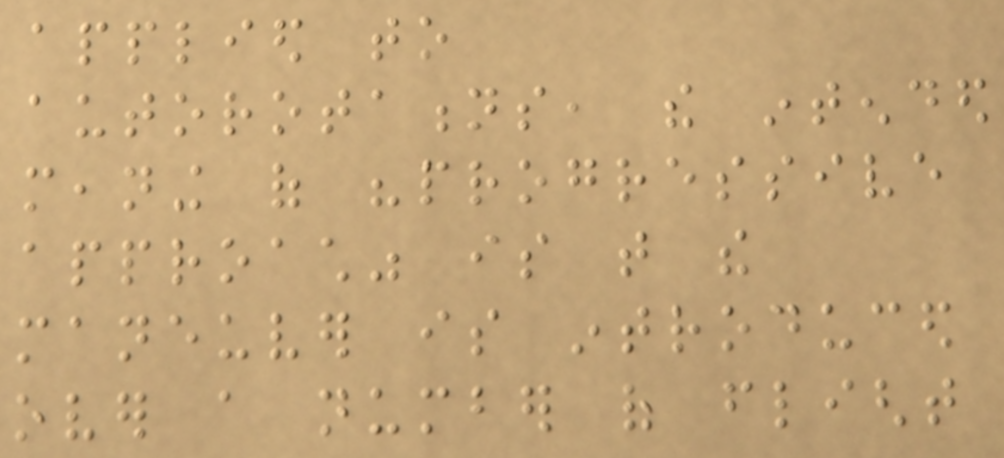applied to
autorotations, the intended
meaning of "progressive
approach" is that the
maneuver is introduced
over a number of flight
